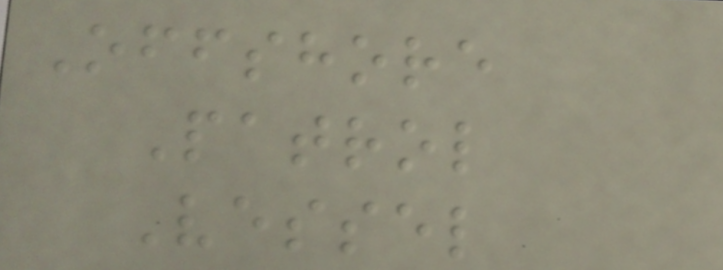Offshore
Patrol
Vessel
